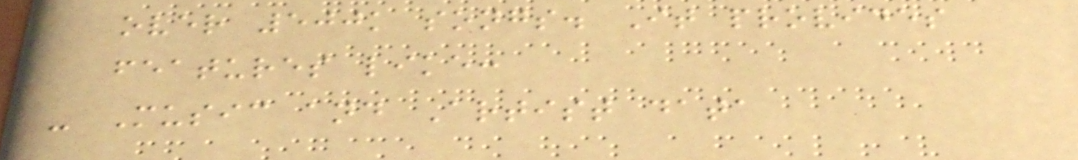over 500k songs. It provides
features like:
- Music and Artist data
